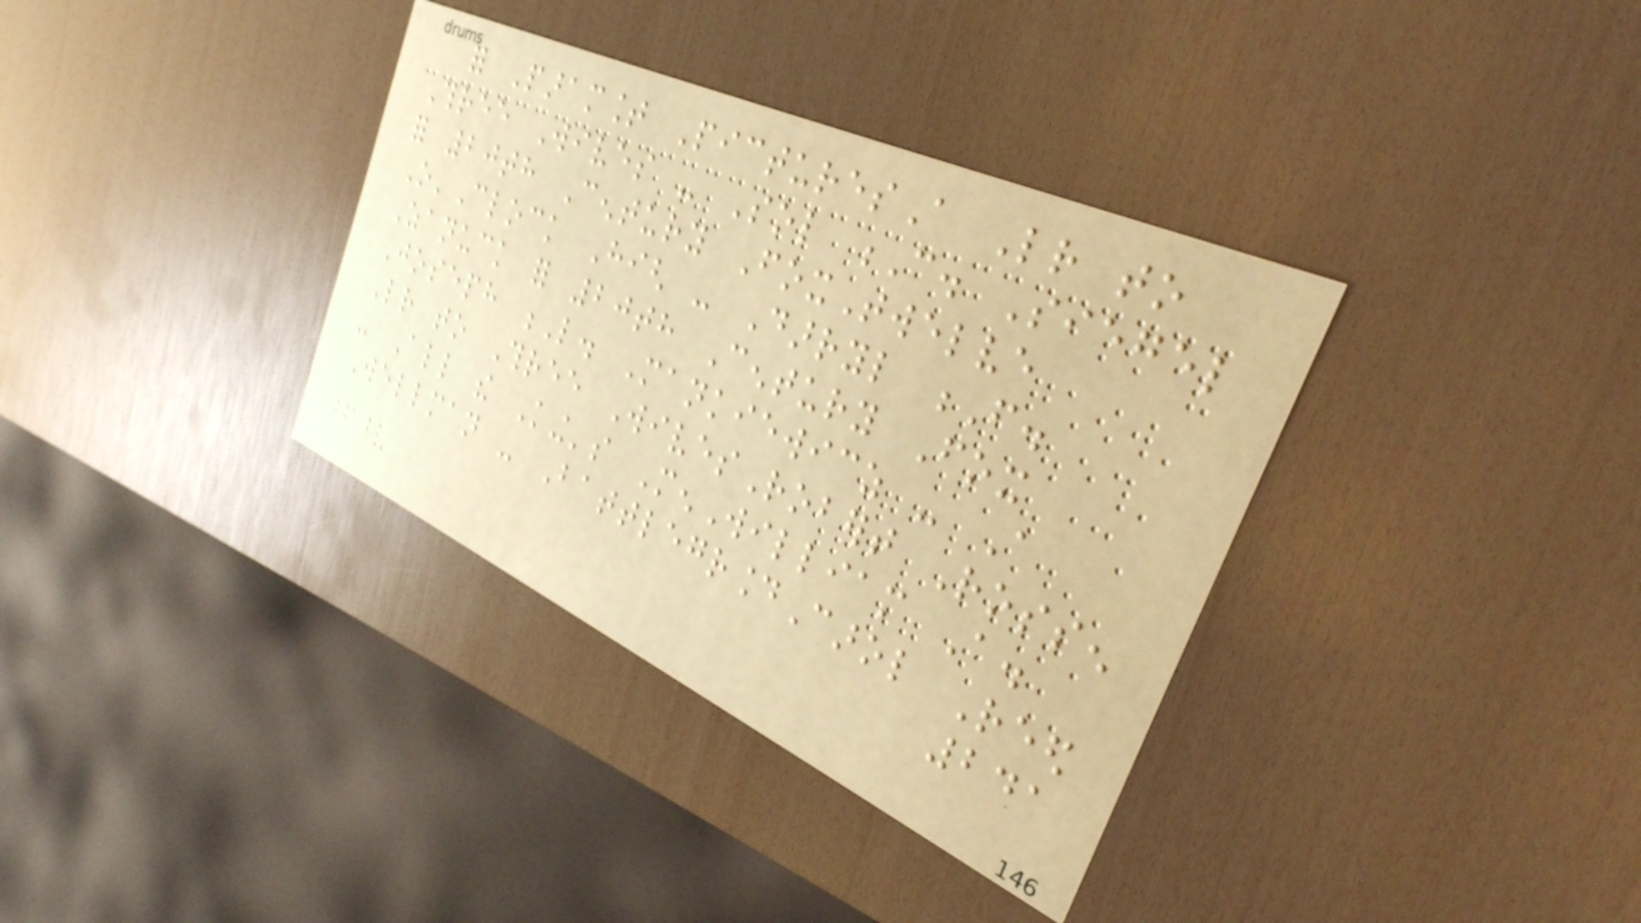for Paramount PicturesA Letter to
Three Wives - Sol C. Siegel
for 20th Century FoxTwelve
O'Clock High - Darryl F.
Zanuck for 20th Century Fox
Joseph L. Mankiewicz - A
Letter to Three WivesRobert Rossen
- All the King's MenWilliam A.
Wellman - BattlegroundCarol Reed
241
